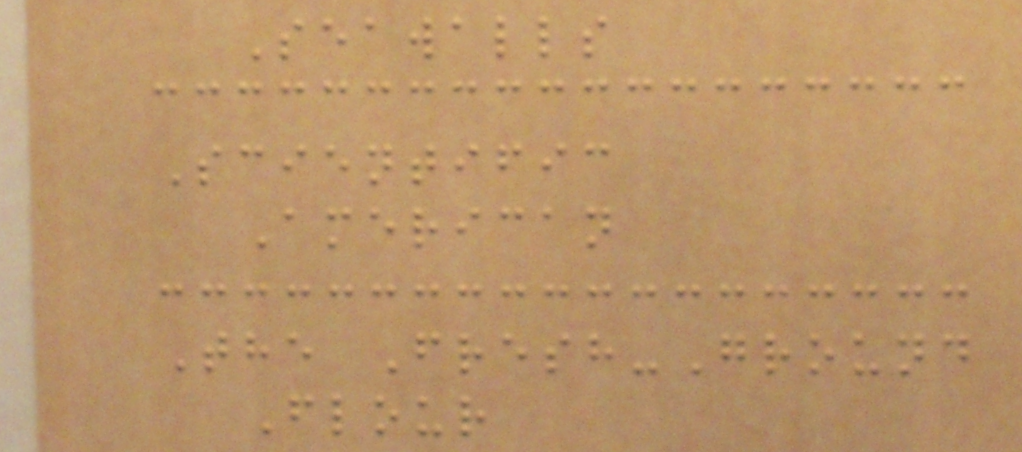Seawalls
Scientific
American
The Fresh-Ground
Flour
